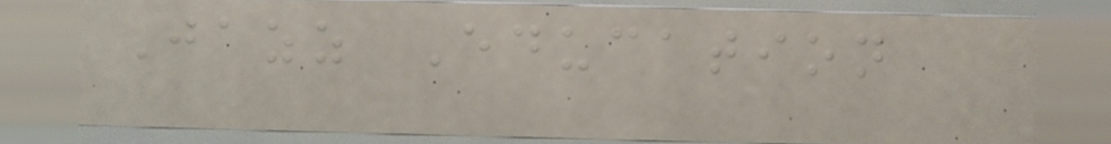Jazz Education
